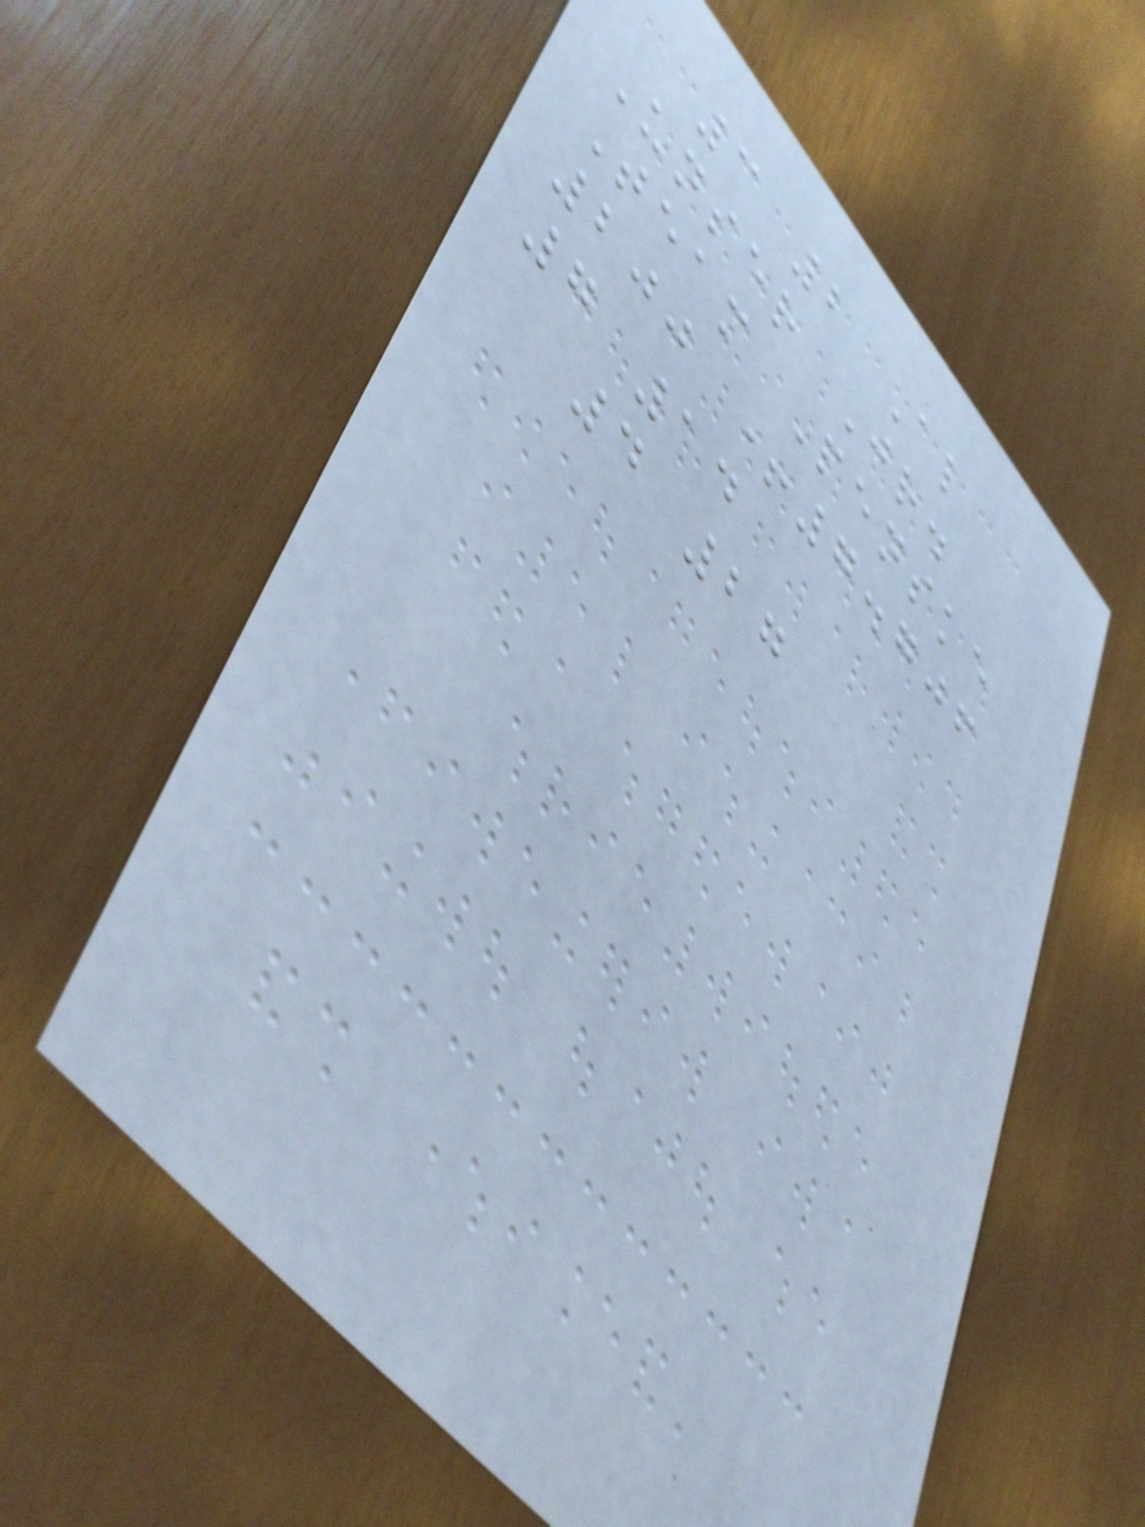3 2 Al
Unser Jr.
Team Penske
200 +7.706
7 14
4 27
